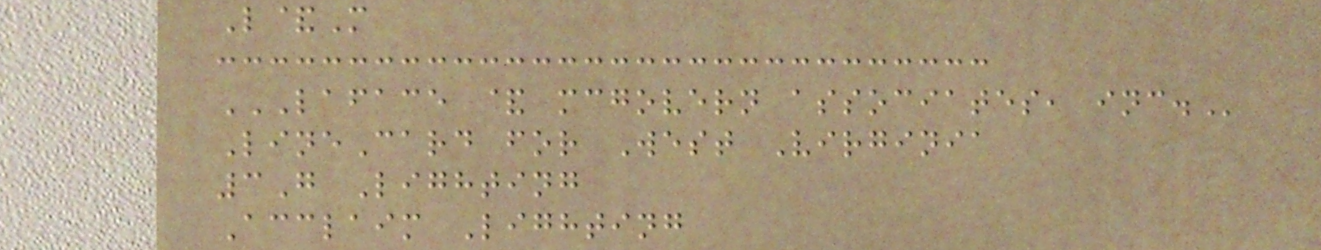L&M
LAFACE & MCGOVERN ASSOCIATES, INC.
LineCard for West Virginia
3G Lighting
Acclaim Lighting
